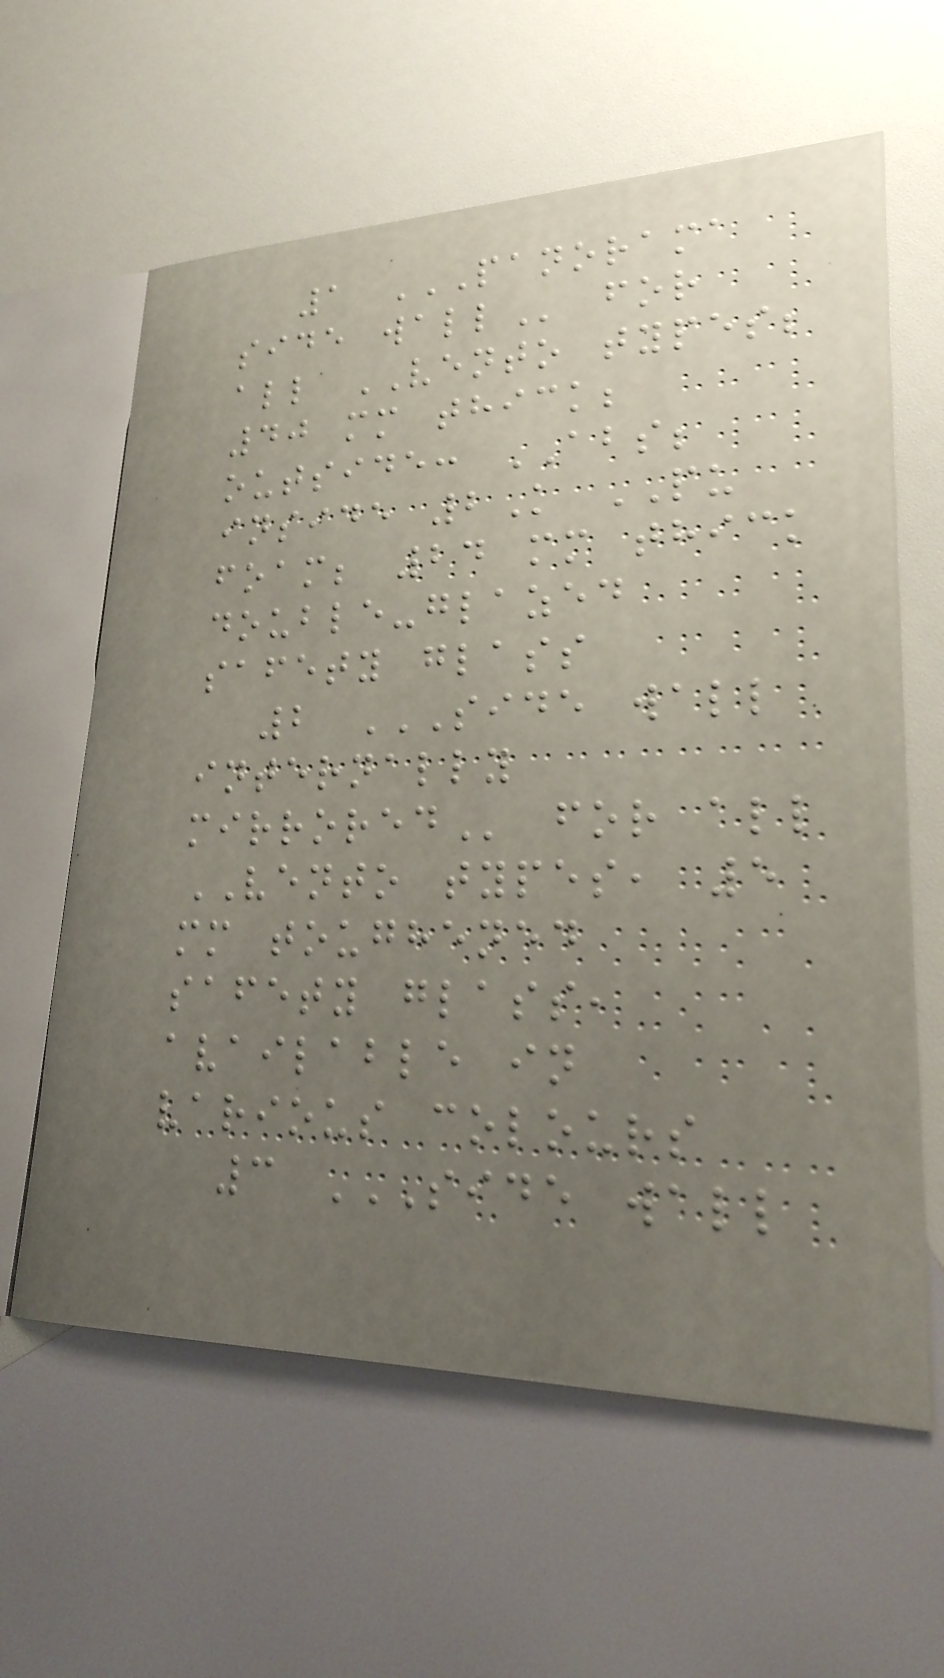1 PANORAMA
SIDE WALL for
all VENTO types;
40 mm thick;
outside: ABS;
inside 2K PU
foam; 24 mm thick
double-glazed
safety glass
2 SIDE WALL
INTERNALLY
MIRRORED for all
VENTO types, 5
mm toughened
safety glass,
available in
various colours
3 SIDE WALL
